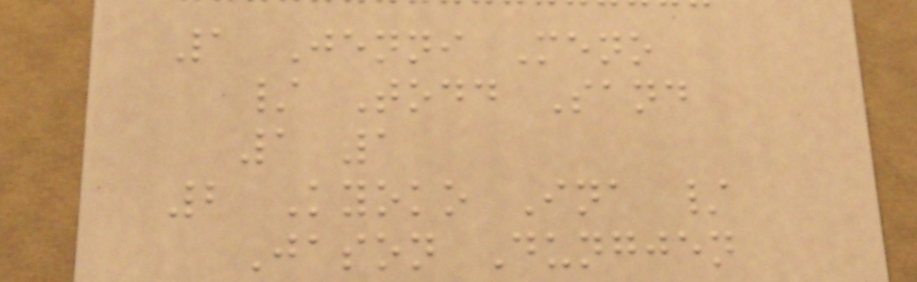1 Jenni Meno
/ Todd Sand
1 1
2 Kyoko Ina /
Jason Dungjen
